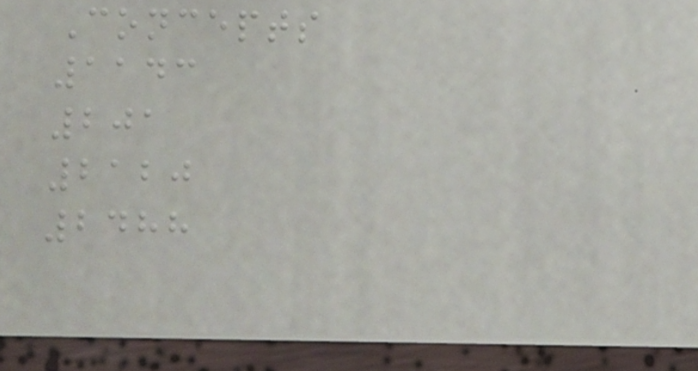Concepts
1143
201
2120
2488
